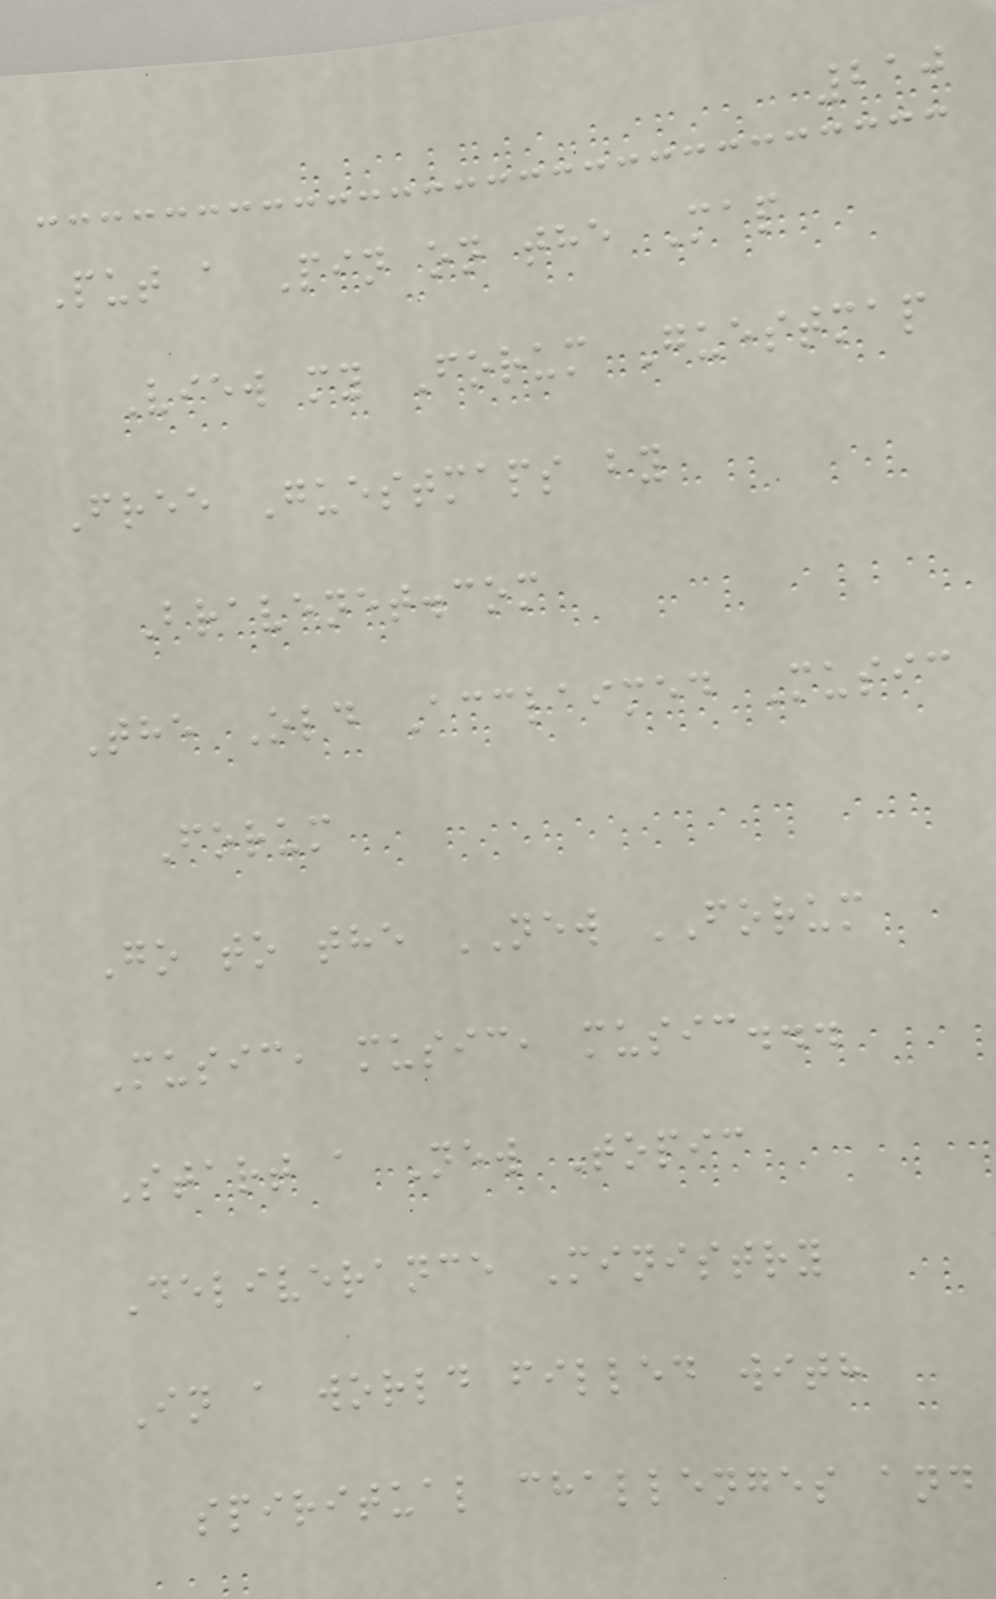210
Put a Pin on the Map
View my Forum Guestmap
Free Guestmaps by
Bravenet.com
The Old Acclaimed Music
Forum
Go to the NEW FORUM
Music, music, music...
Start a New Topic
Deliverance Ministry
In a world filled with
spiritual challenges and
